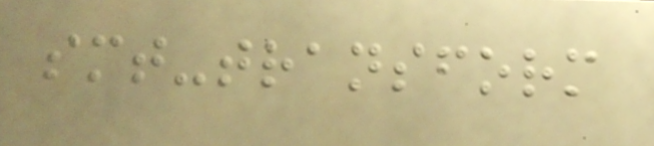smt-transform
